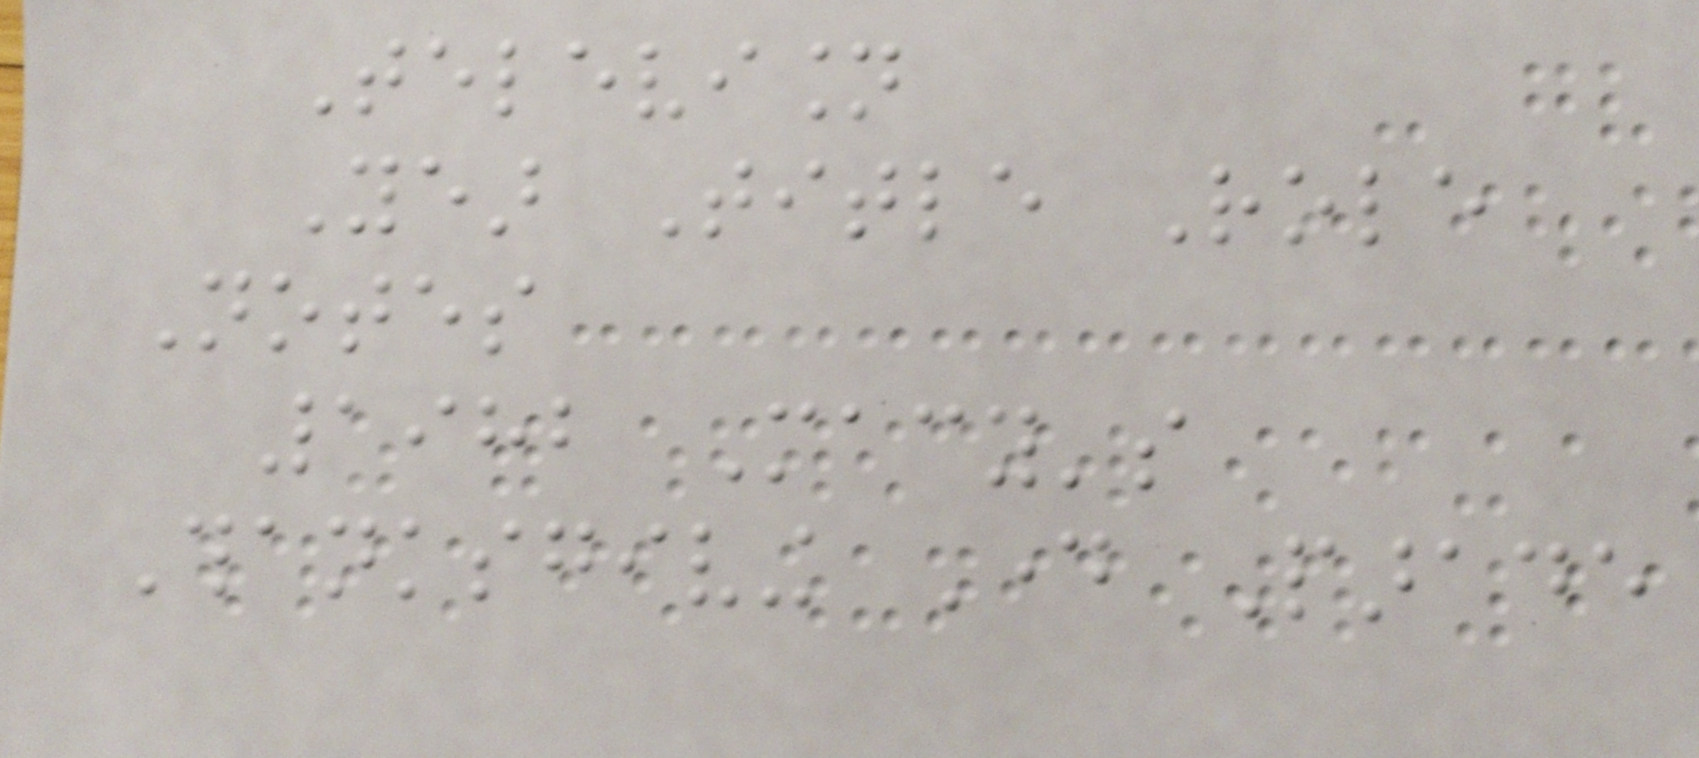Television
Year Title Role
Notes
1982 Macy's
Thanksgiving Day Parade
